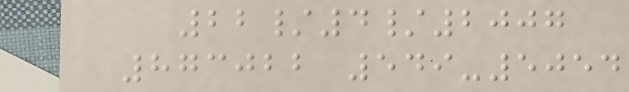22/4/2007
873022 549-5054
